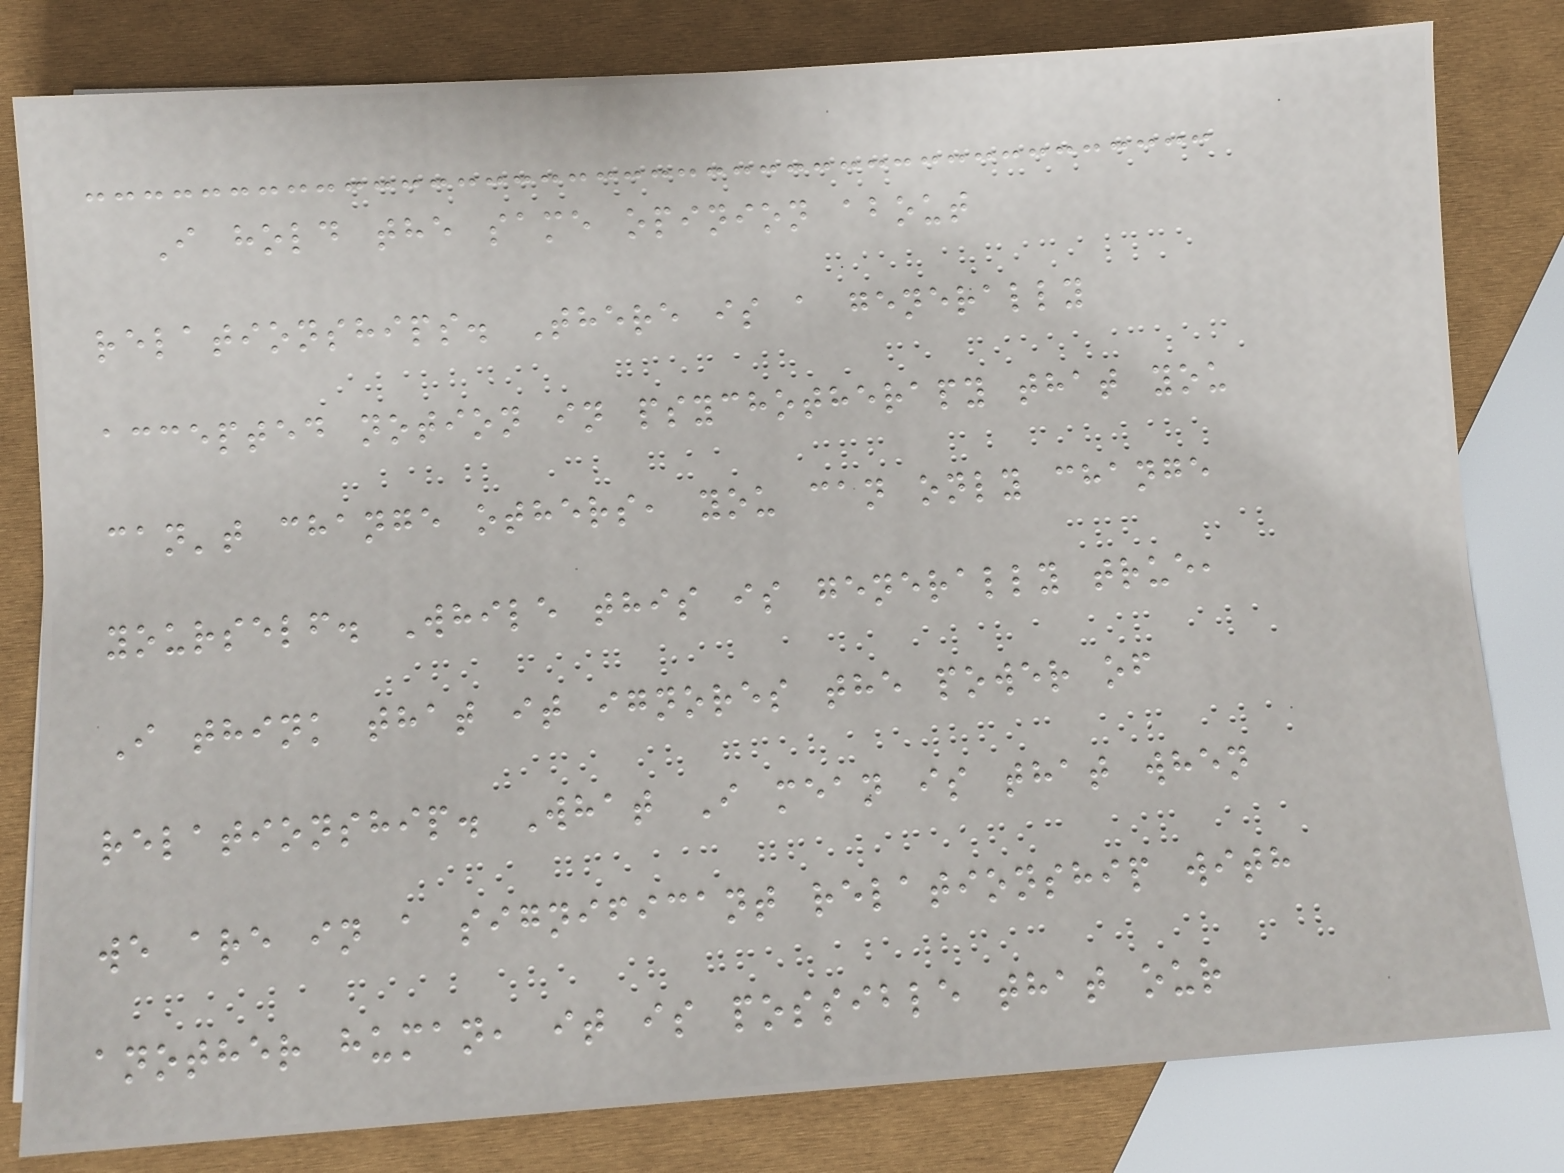I hold the same opinion about
relationships. There is a generally
accepted notion in psychotherapy that you
can't change others, you can only change
yourself. While this is generally true,
I think that it ignores the power of
relationship. What I mean is that when
we are in a significant relationship with
another human, it is possible that our
